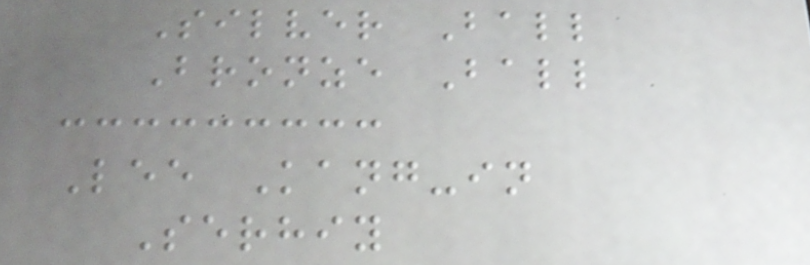Silver Ball
Bronze Ball
Lee Kang-in
Serhiy
